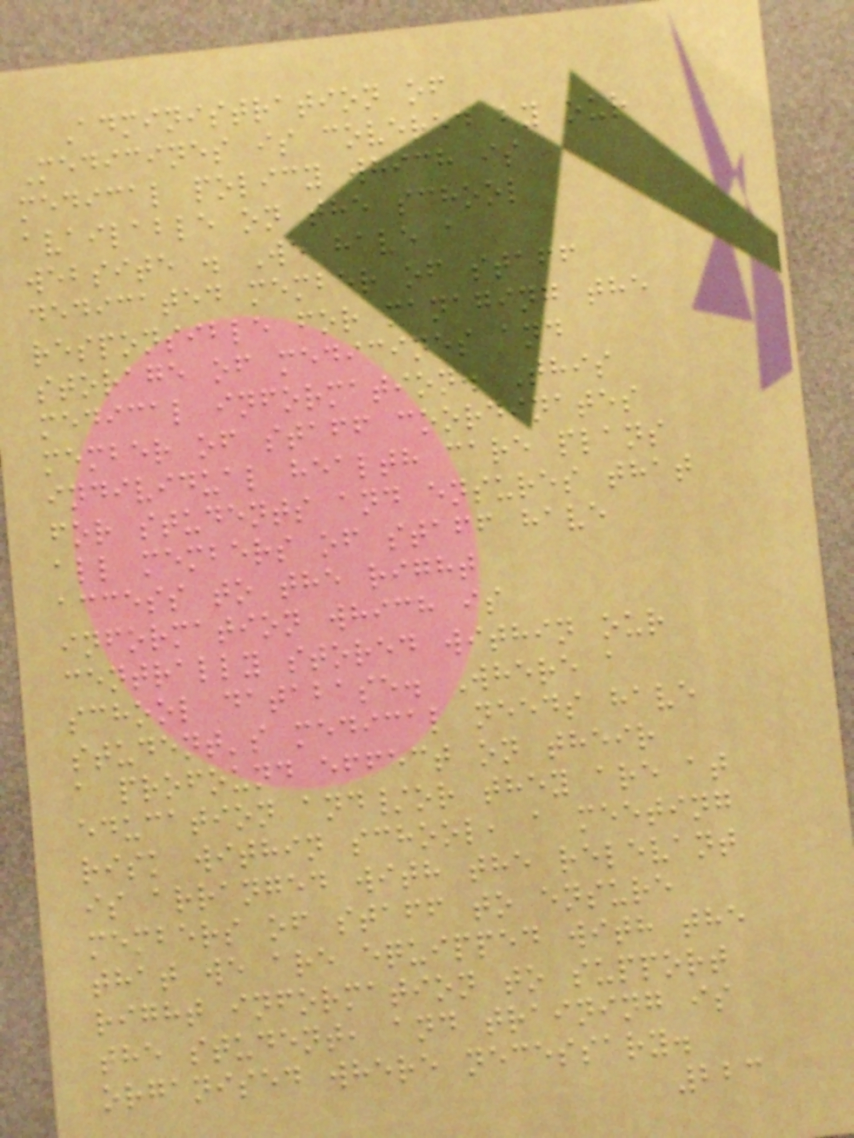Administration of
Medicines is covered by our
medical policy which is
available on the school
website . We have a
dedicated member of staff
responsible for managing the
storage of medicines and
medical information. This
member of staff coordinates
individual health care plans
for students and ensures that
all members of staff have
access to the right
information which is
centrally stored within our
school database. Where a
student's medical needs have
a profound effect on their
education and/or they are at
risk within school, a meeting
is arranged with the relevant
members of staff to ensure
that we are equipped with the
right information to support
the student, and training is
organised where necessary.
223
